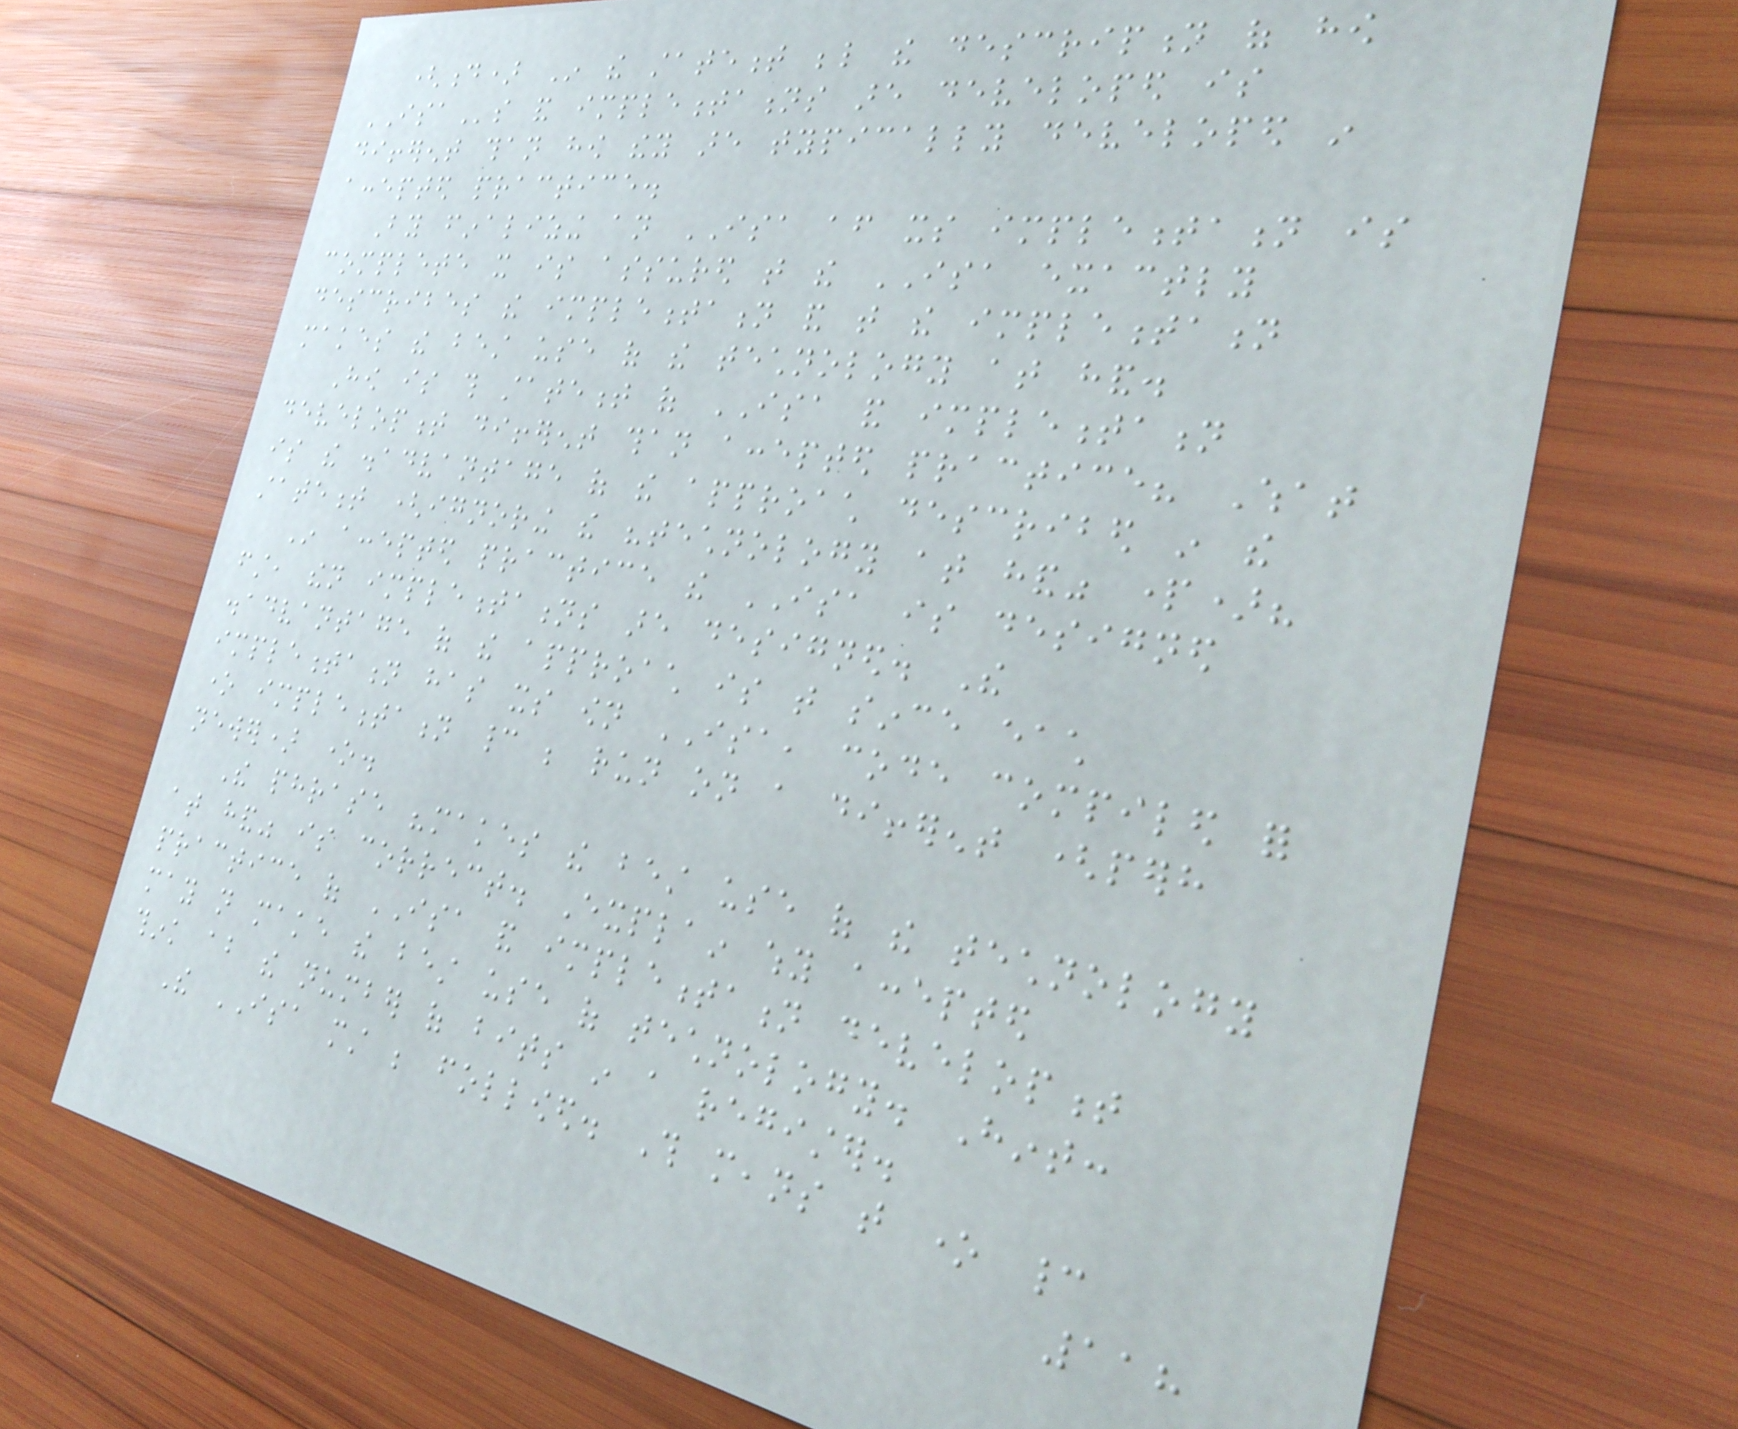(d) In the statement below the description of how
ISAs and implementations are developed is
different than how they are typically developed in
accepted practice.
By finalizing an ISA after its implementation is
complete it is assured that the ISA exactly
describes the implementation and that the implementation
makes the best use of the technology at hand.
How is this statement of ISA and implementation
development different than accepted practice? What
is the disadvantage of the approach described in the
statement (ignoring the "technology at hand" part)?
In accepted practice the ISA is designed
first, then implementations are designed. The
disadvantage of the approach is that since each
implementation has its own ISA, code compiled for
one implementation cannot be run on a different (perhaps
newer) one.
The phrase "makes the best use of the technology
at hand" is correct. Explain why accepted
practice of ISA and implementation development
may not make the best use of technology. Hint:
think about the number of bits in a register.
The ISA must be followed. This means that one cannot
118
